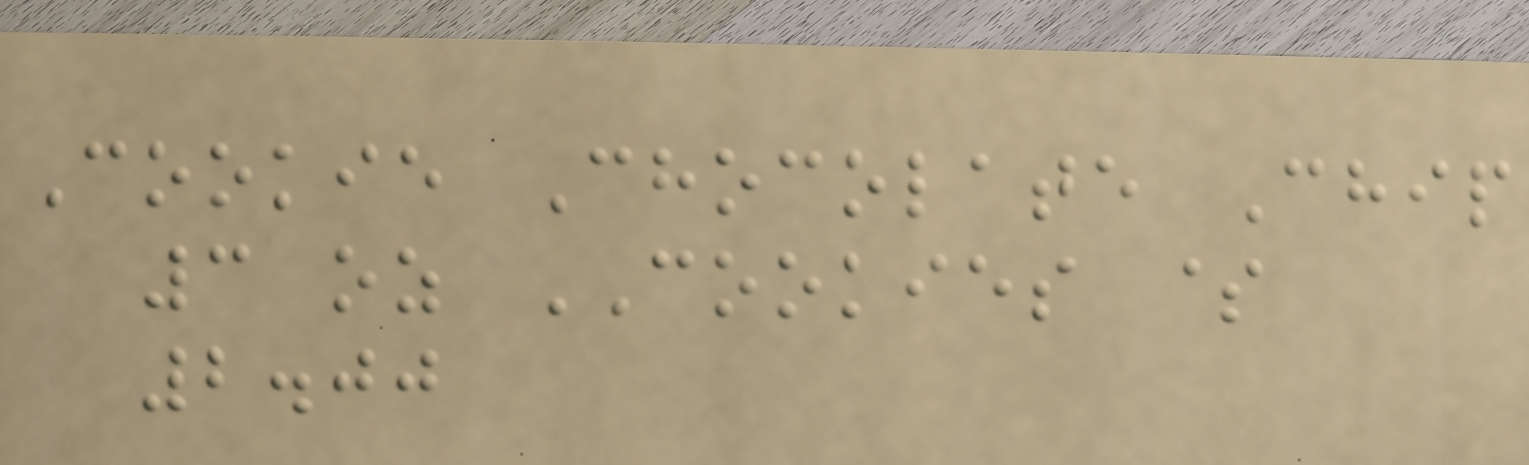Cookie Chocolate Chip
3 oz COOKIES $
2.00
